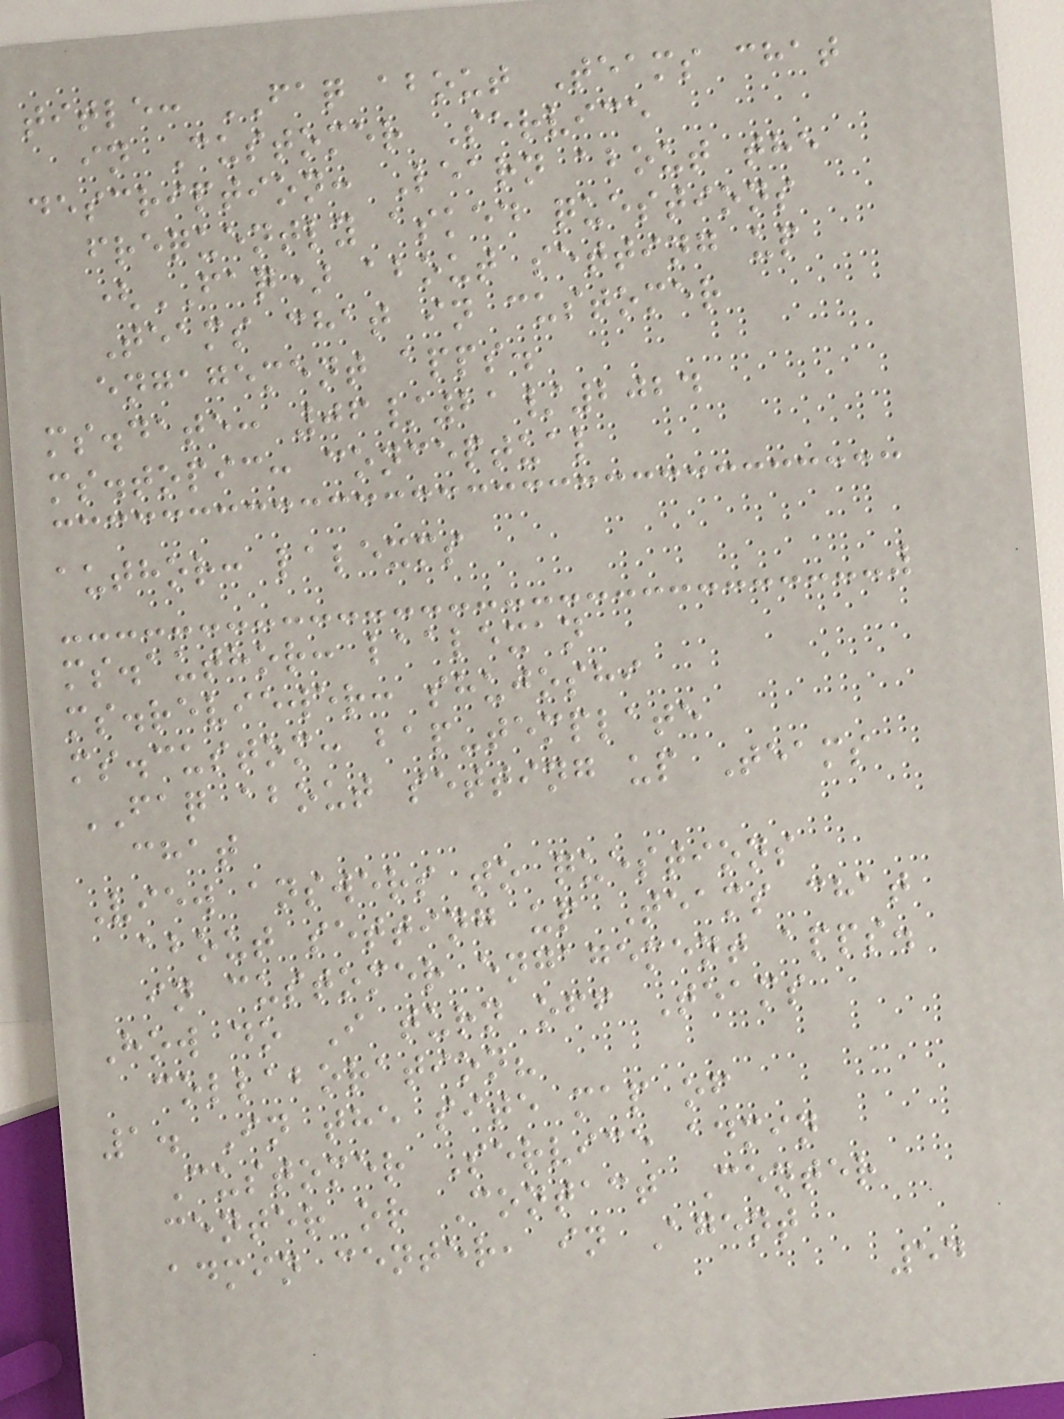title: FAQ about Teams chat
in Customer Service
description: Learn about the
frequently asked questions
(FAQ) about setting up
Teams chat in customer
engagement apps.
ms.date: 06/21/2024
ms.topic: conceptual
author: lalexms
ms.author: laalexan
ms.reviewer: shujoshi
ms.custom: bap-template
FAQ about setting up Teams
chat
View answers to questions
about setting up Teams chat
in customer engagement apps.
How do I turn off Teams
collaboration?
1. In the site map of
Customer Service admin
center or Contact Center
admin center, in Agent
54
